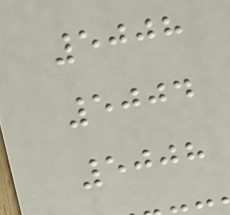5008
5004
5008
